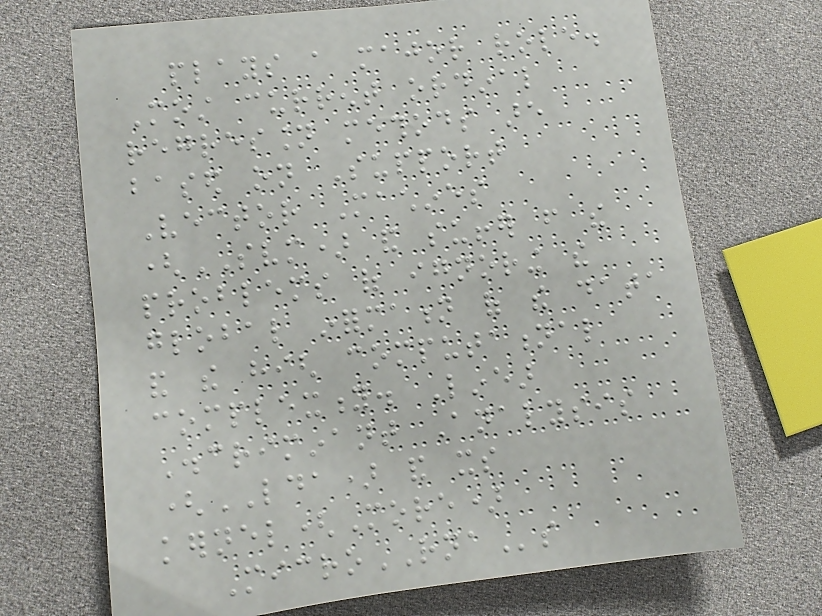plays a major role.
Most current ordinal
regression methods are
based on Support
Vector Machines
(SVM) and suffer from the
problems of ignoring the
global information of the data
and the high computational
complexity. Linear
Discriminant Analysis
(LDA) and its
kernel(More)
MicroRNAs
